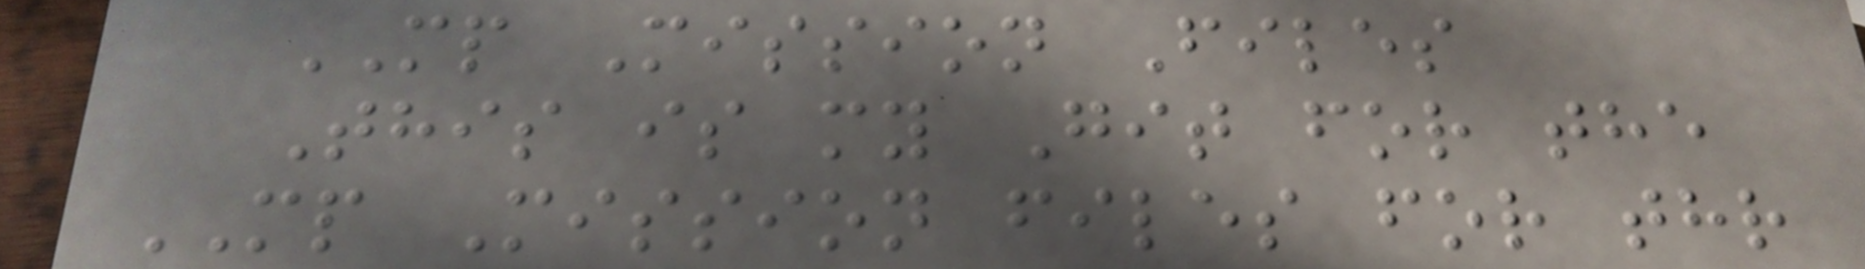MP Mission Files
This is my Git for the
MP Mission files for thr
